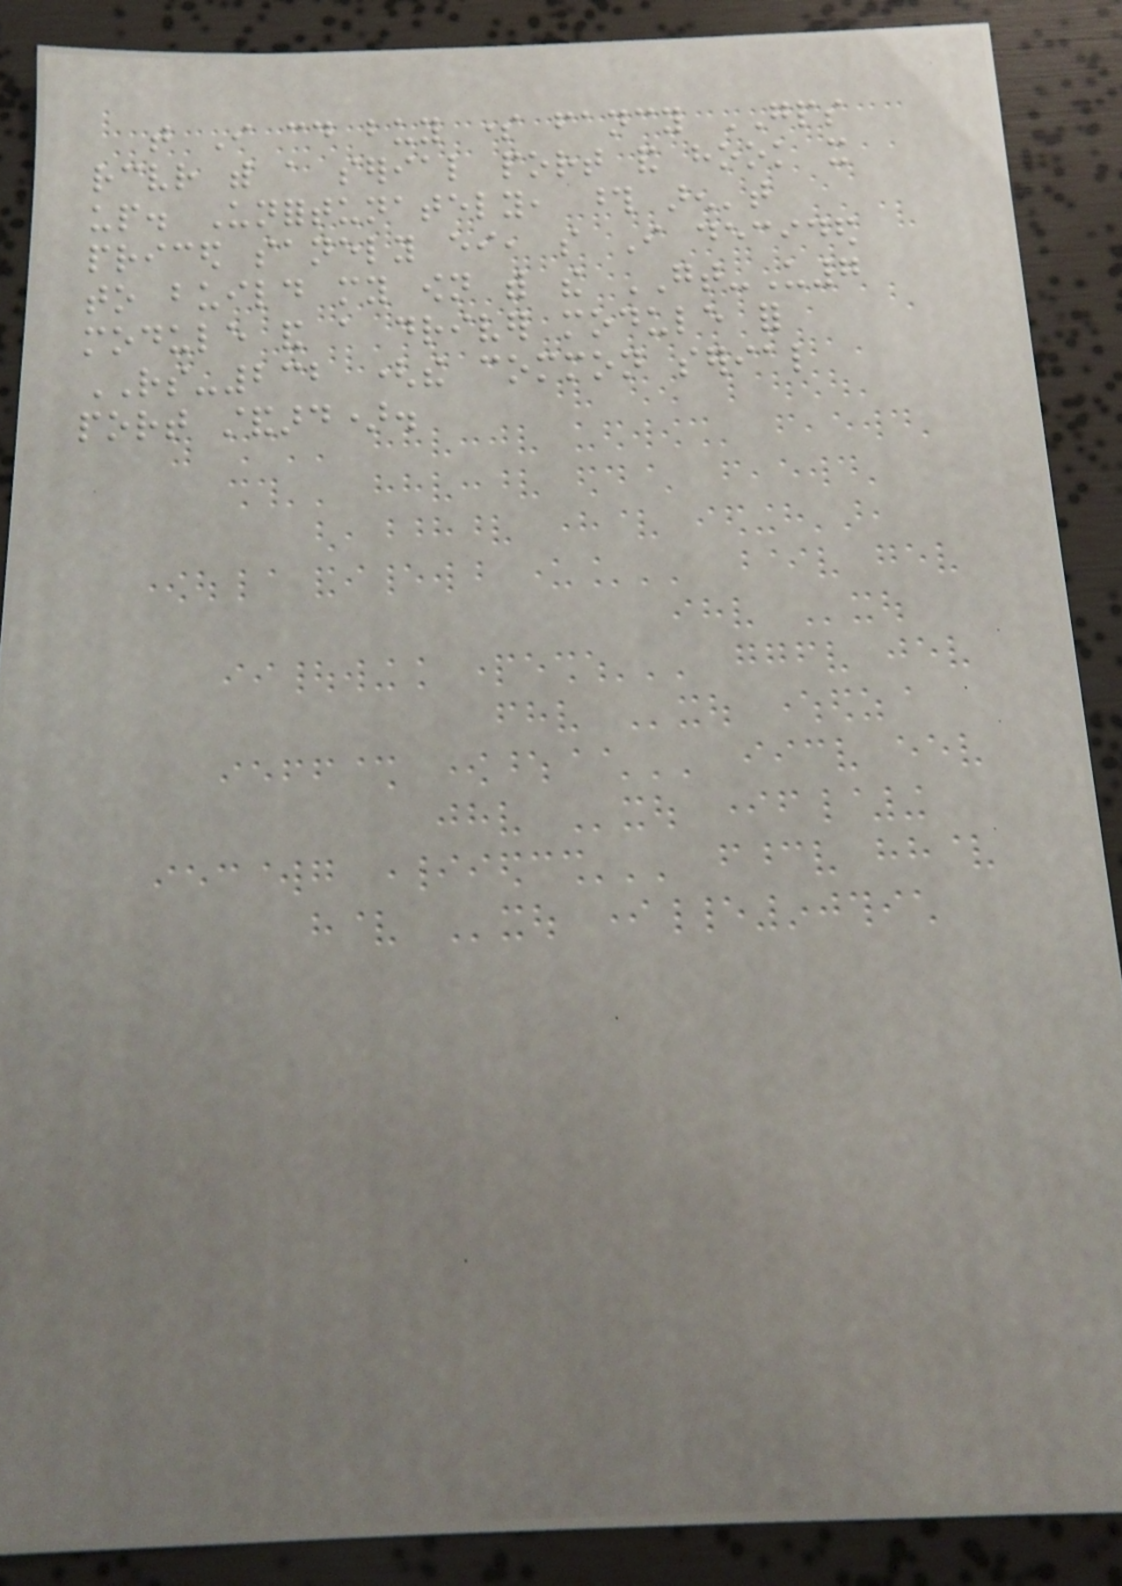that I could buy some fancy GPS
receiver with a serial port and hook it
up. Unfortunately, those aren't
priced sanely either, so I decided
to build my own with the GT-U7
module and a driver module for
RS-232 (the common serial
port standard).
